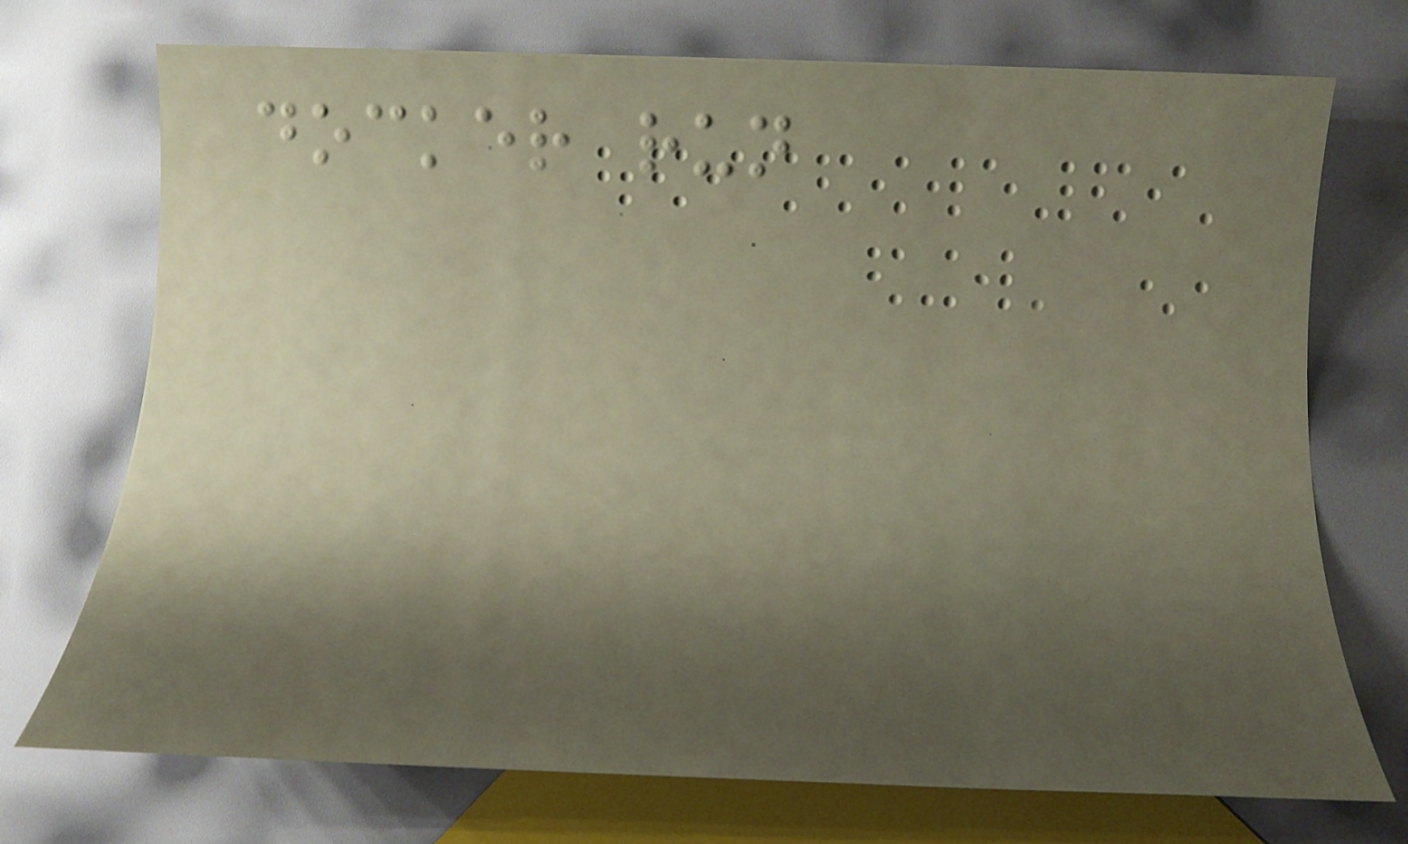docker run
